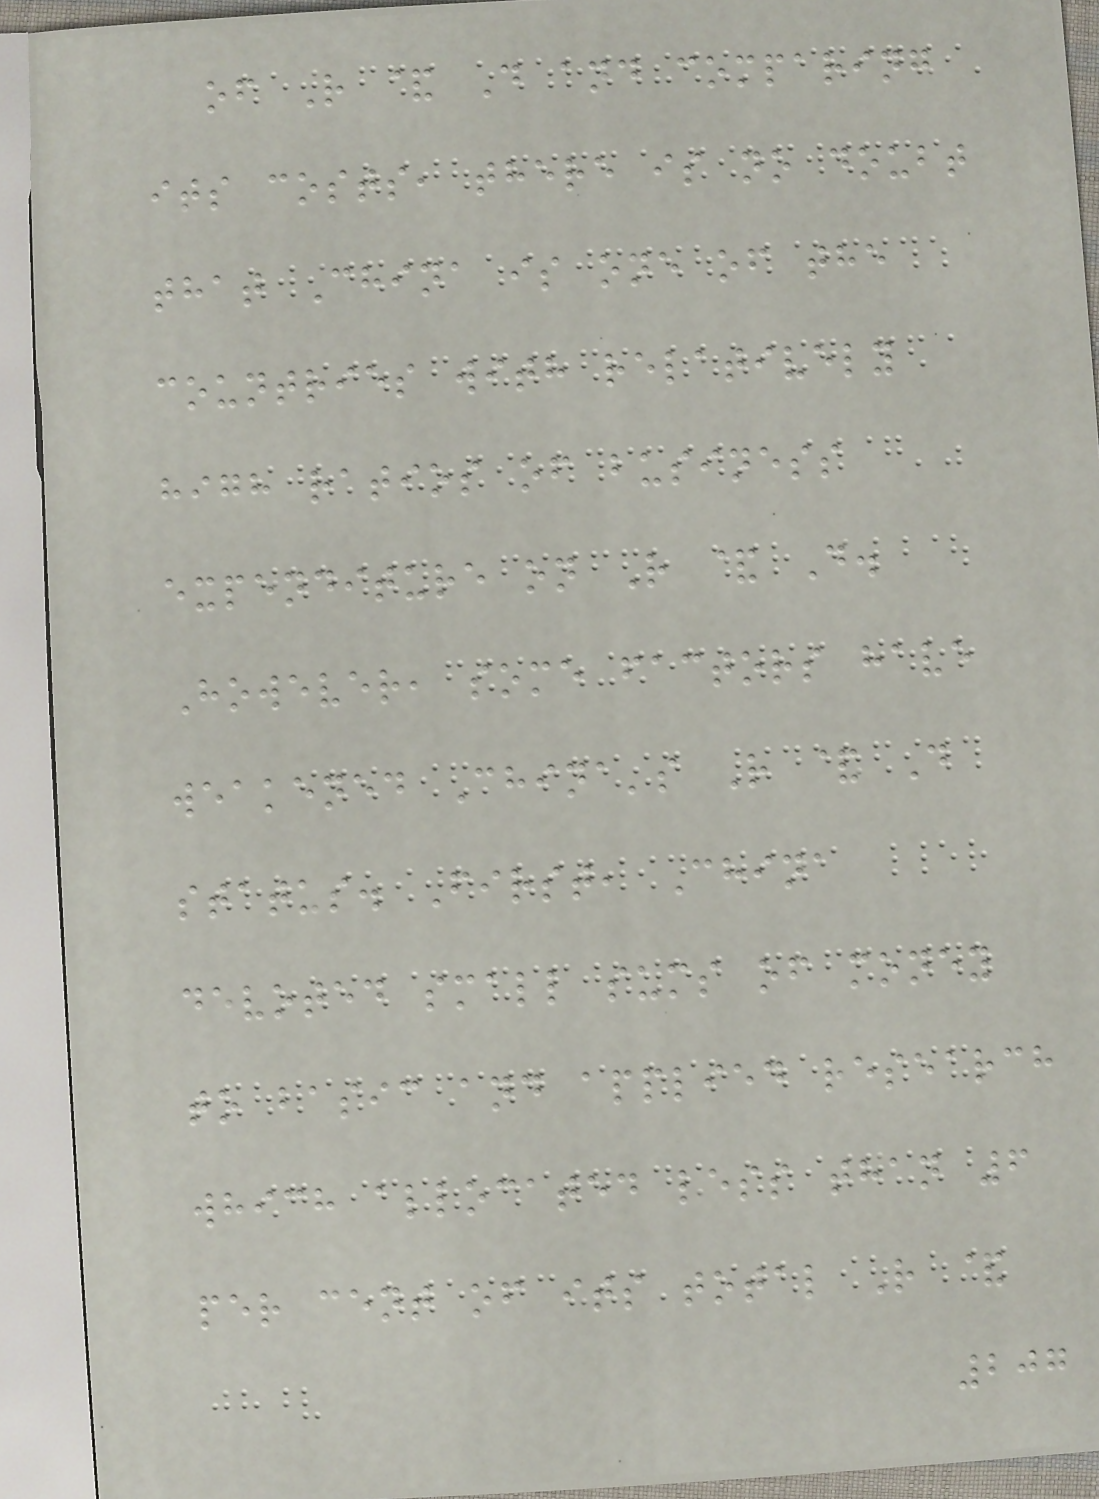of R & D and comparing
its costs, there is no doubt
that China is one of the
countries with relatively
high ratios of business
expenditure on R & D.
However, some factors have
weakened China's R & D
status. First, China
devoted small sums of money
to basic and applied research
which allocated less than 6
per cent of its total R &
207
